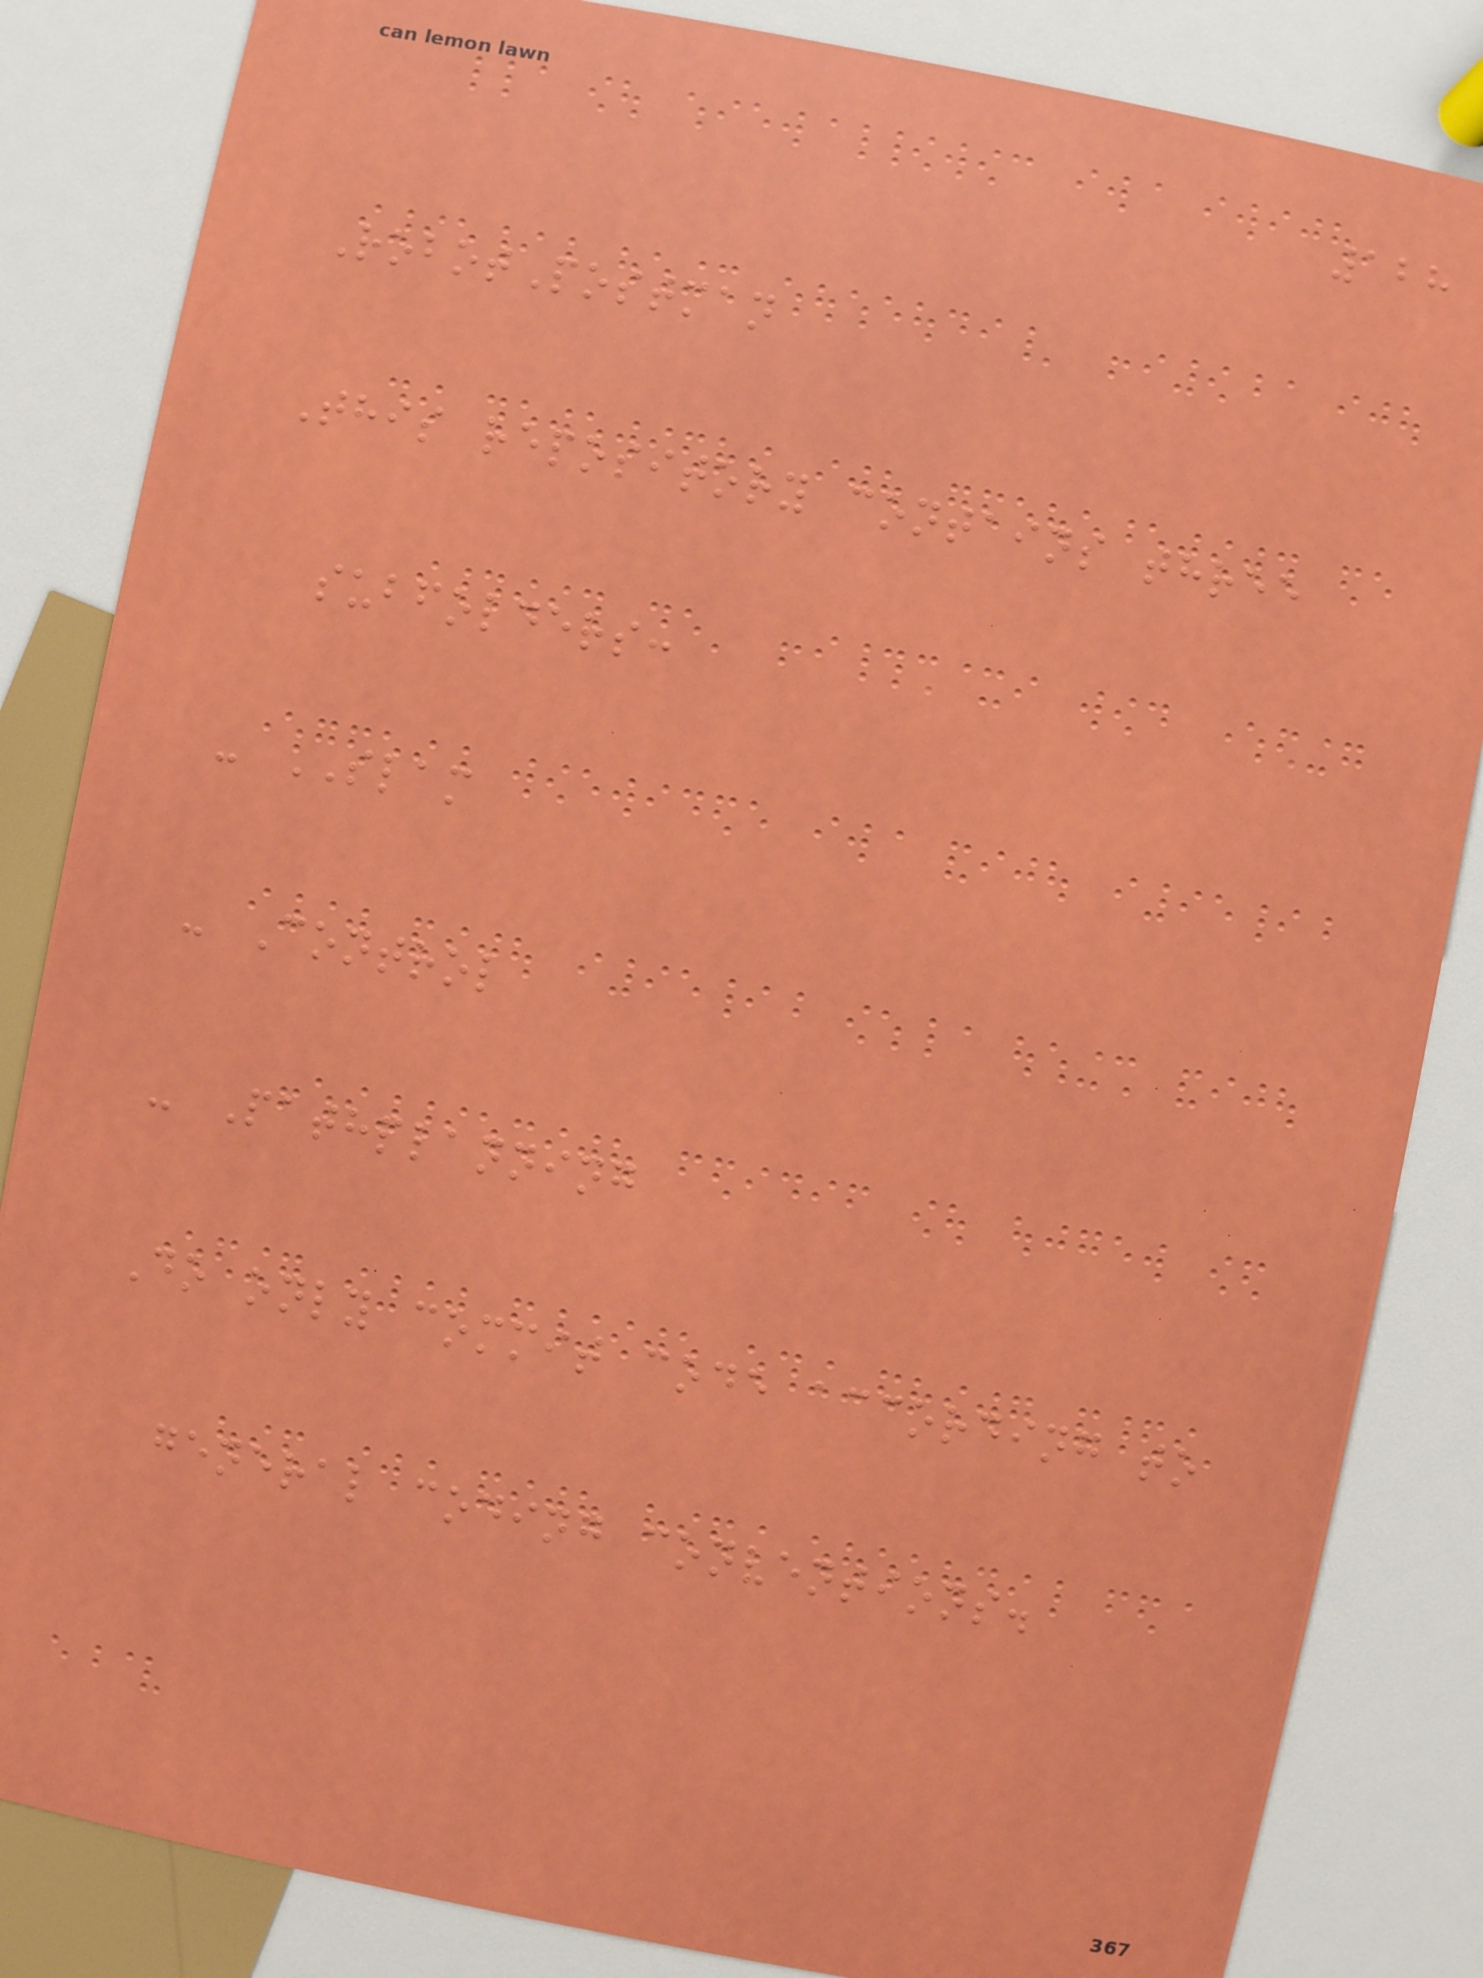128
RobotPostman
This repository contains three
subfolders:
- SLAM
- Control
- Pathplanning
Do only commit code according to
general coding conventions.
